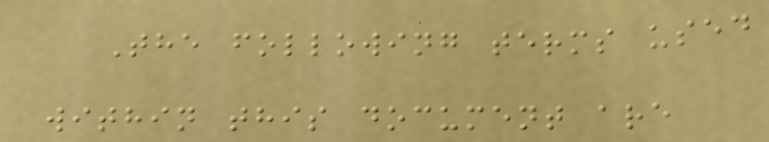The following terms used
within this document are
